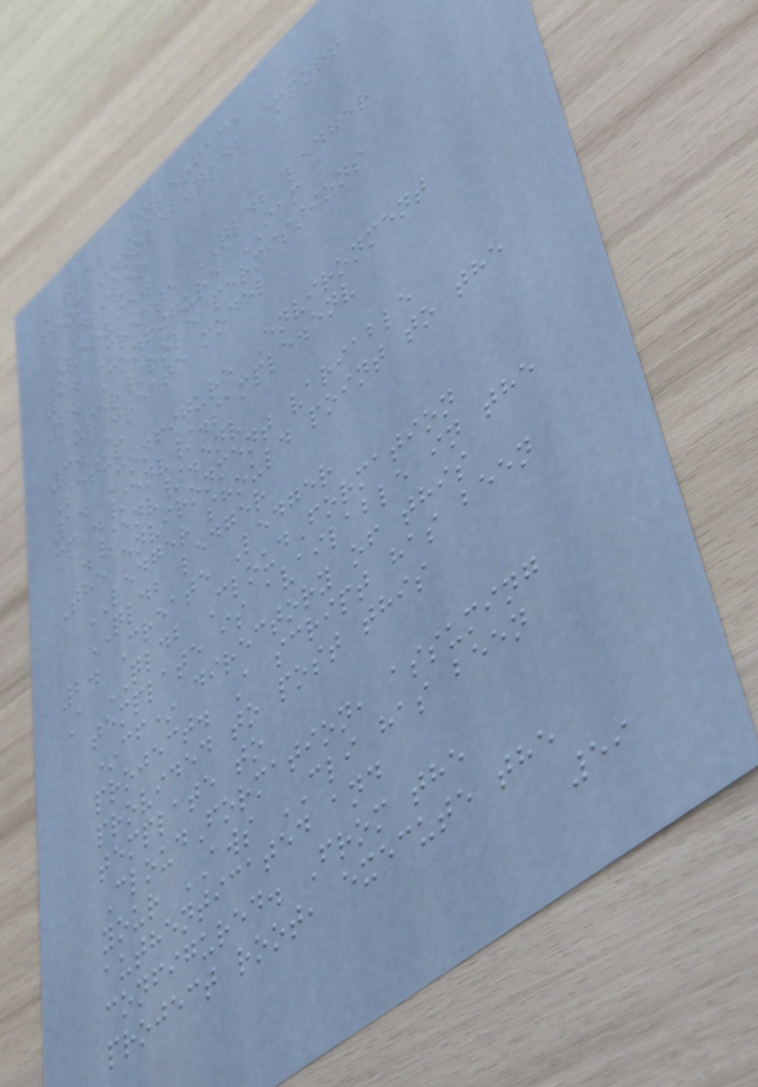QLDB Interface
from innoldb.qldb import
Driver
Overview
1. Create QLDB ledger
2. Configure IAM
user/role permissions
3. Create model
Setup
1. Configure Environment
cp ./env/.sample.env
./env/.env
The environment variable
LEDGER should point to the
QLDB ledger
2. Create Ledger
A QLDB CloudFormation
template is available in the
*cf* directory of this
project. A script has been
provided to post this
template to
CloudFormation, assuming
your AWS CLI has been
authenticated and
configured. From the
project root, execute the
59
